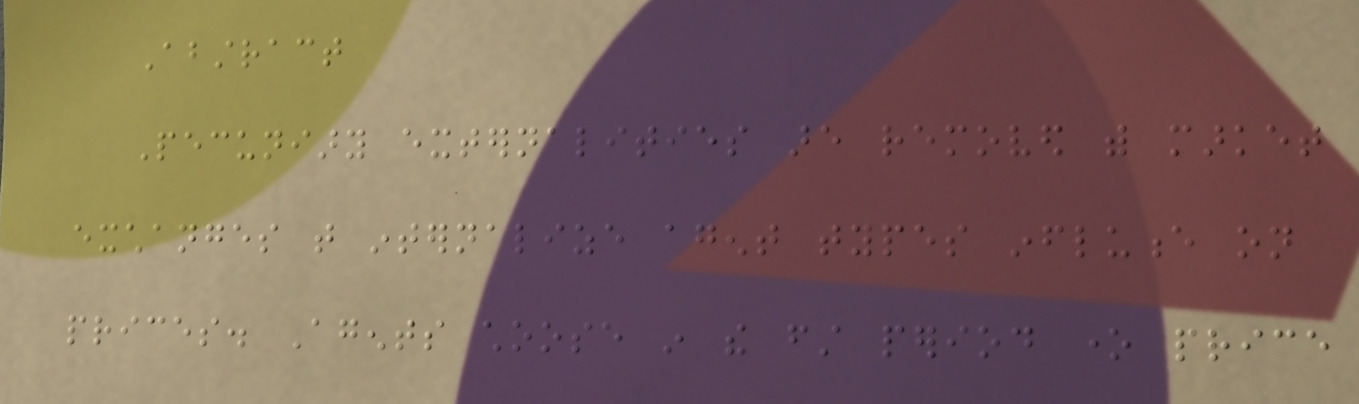Abstract
Pecuniary externalities are removed with market
exchanges that internalize agent types influence on
prices. Agents choose in the first period one price
